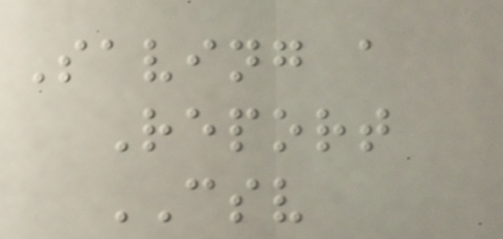Saving a
Report
CSV
